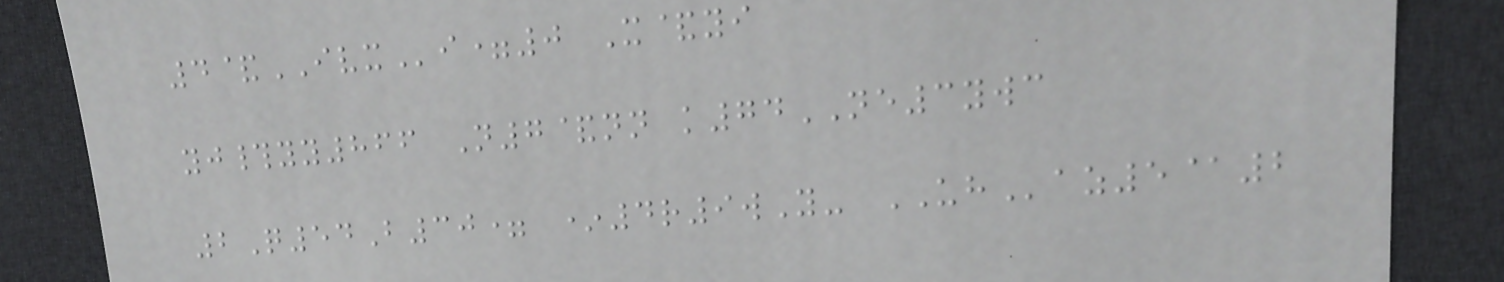4&IVXi=0 X&yi
yj#yy866 N7&nn k74NE3ywc
2Q54B30= *4r9wY- UHaz5@2
